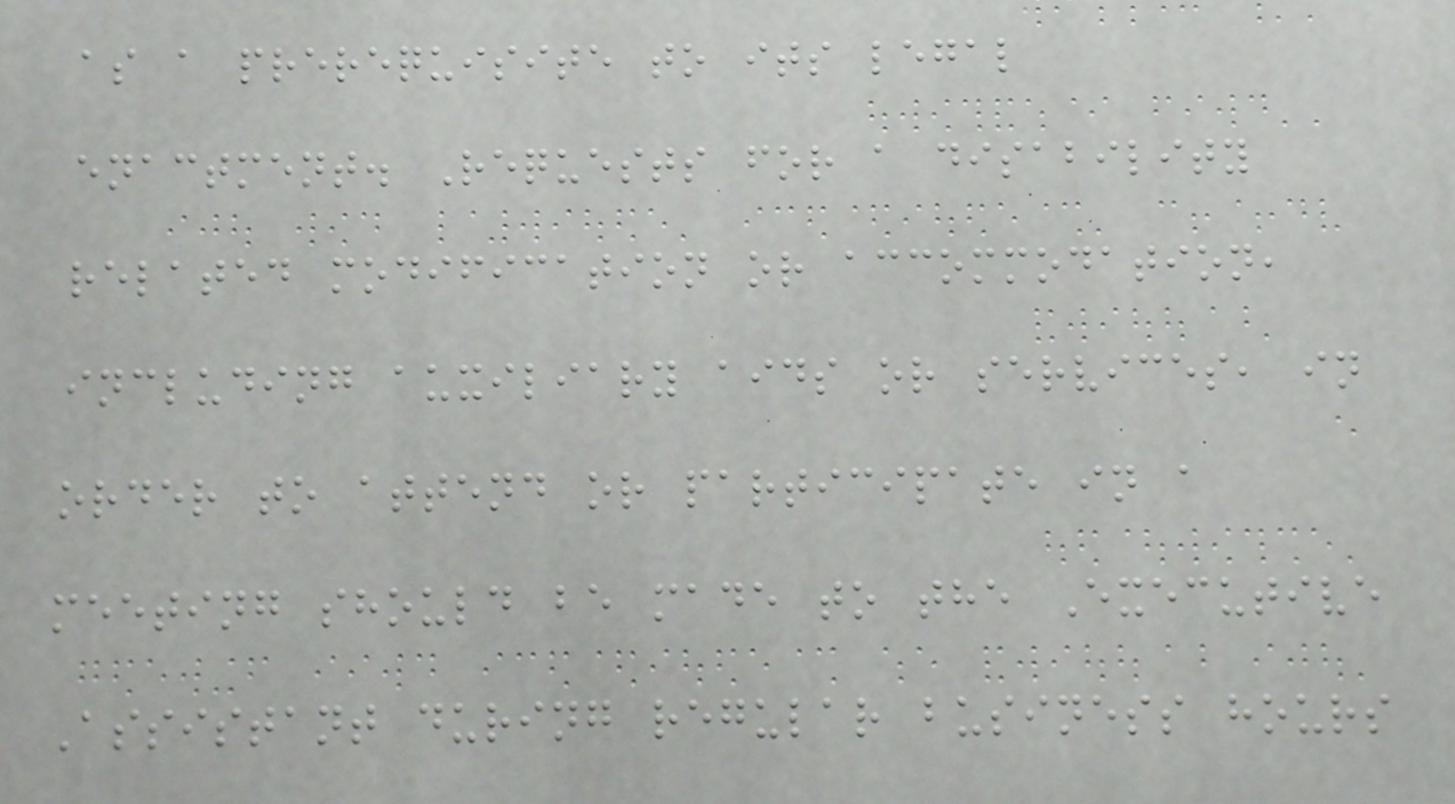as a prerequisite to its legal
enactment. Requests for a disability
related modification or accommodation,
including auxiliary aids or services, in
order to attend or participate in a
meeting should be made to the Executive
Assistant during regular business hours
